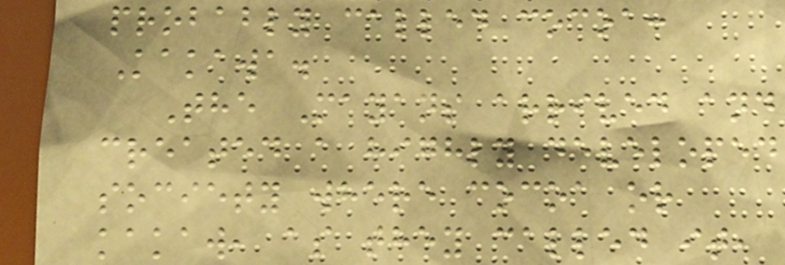probably called cocoa:
Kakawa.
The Mayans arrived and
created a highly developed
society where cocoa or
kakaw, as they called it,
